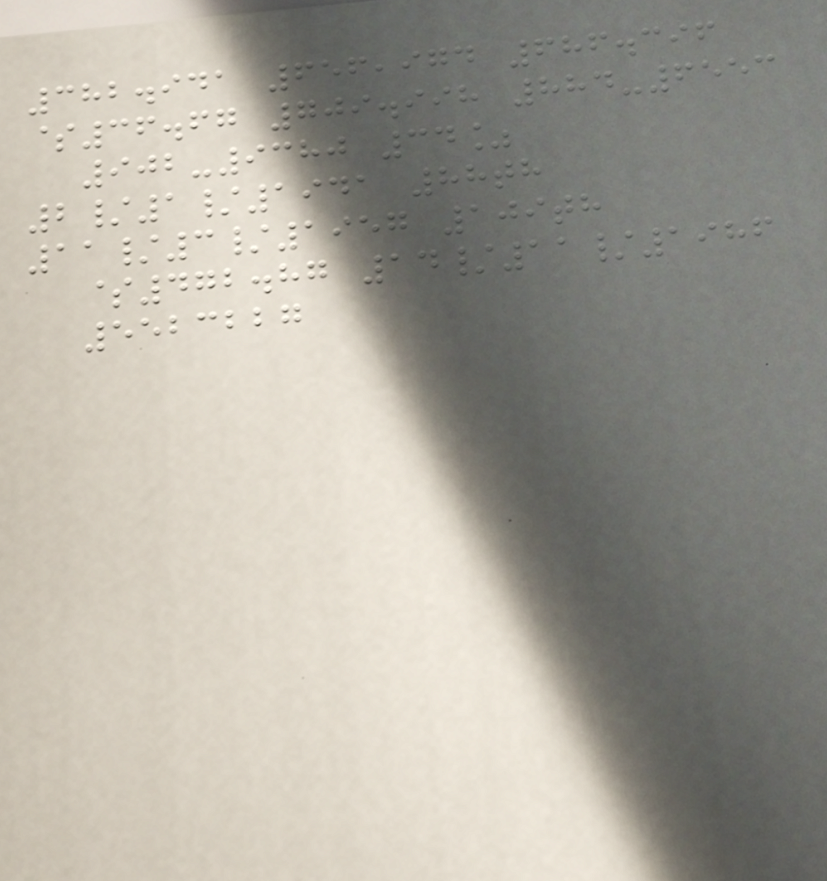382.941 656,974 686.396
$36.67 709.998 884-6553
902-9380 34%
2/1/1941 88th
11/3/1957 109th
$472.87 14/11/1986
5523227
